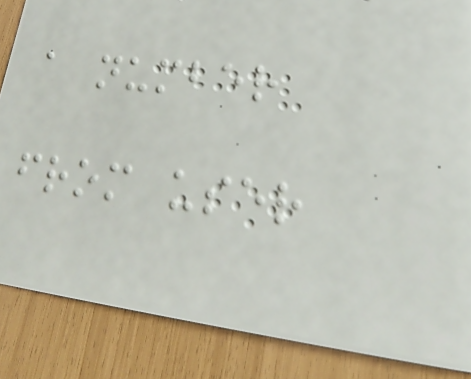a number
from user
